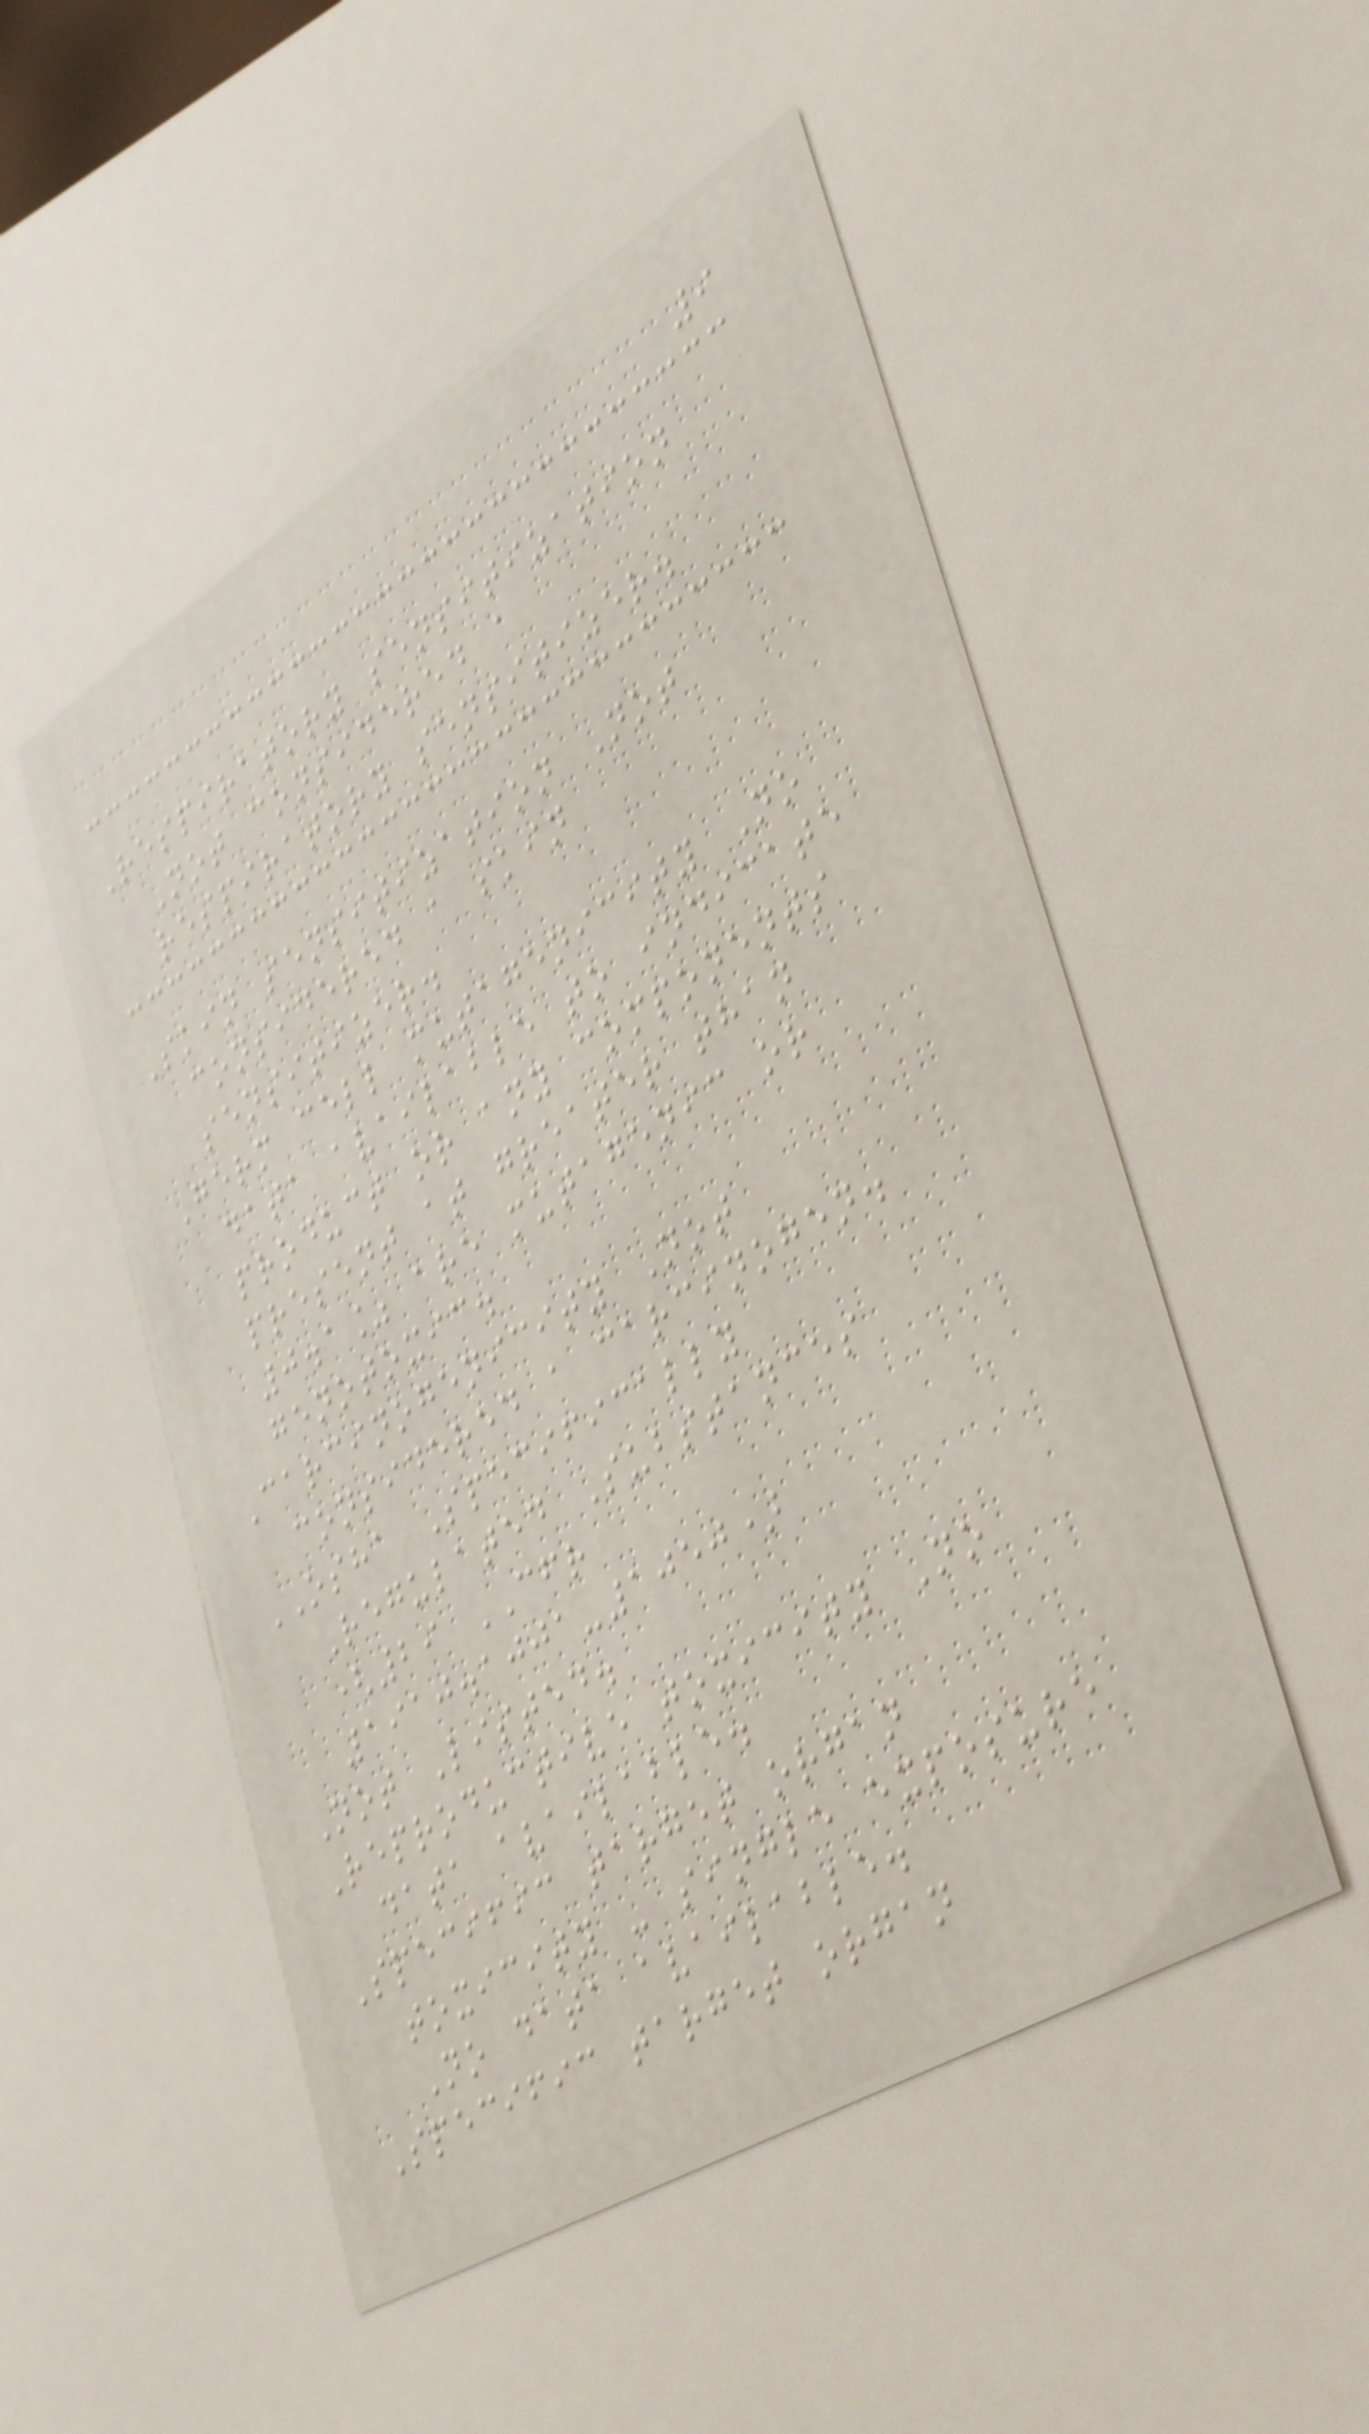9
Respiratory sensitization
Not considered a
respiratory sensitizer.
Skin sensitization Not
considered a skin
sensitizer.
Germ cell mutagenicity No
data available to indicate
product or any components
present at greater than
0.1% are mutagenic or
genotoxic.
Carcinogenicity Not
considered a carcinogen.
OSHA Specifically
Regulated Substances
(29 CFR
1910.1001-1050)
Not Listed.
Reproductive toxicity No
data available.
Specific target organ
toxicity - single exposure
No data available.
Specific target organ
